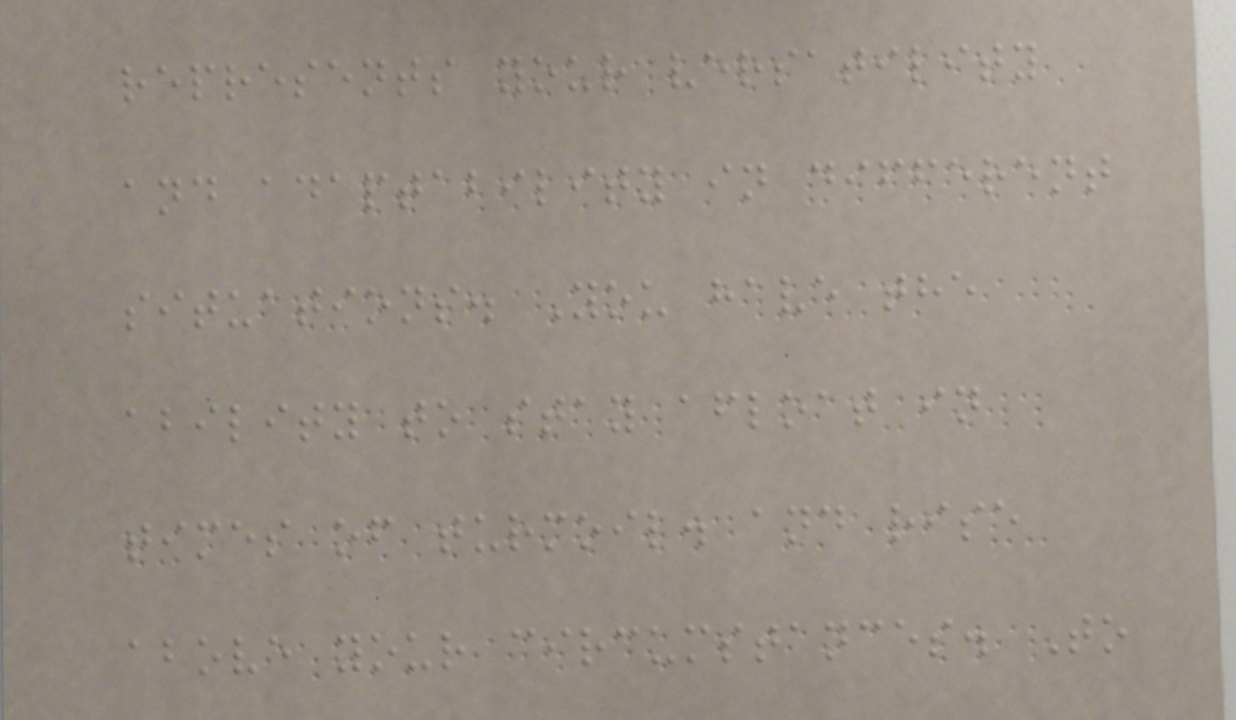represents your versatility
and adaptability in different
situations. You have the
ability to stay afloat in
times of turmoil. and rise
above your circumstances. To
